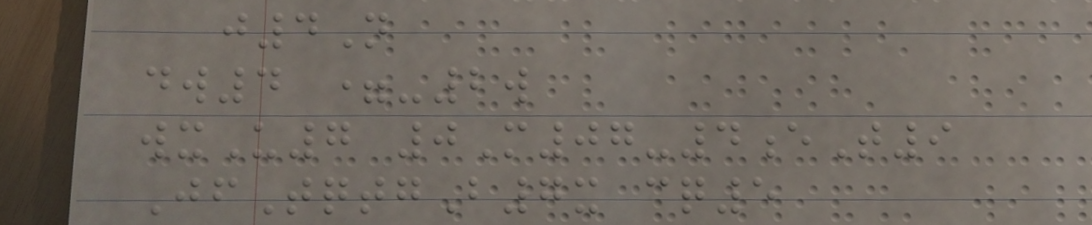j4N
dw4 =-2w
wxU7 0M07-4eT9
JfTqtgB7x cq5
